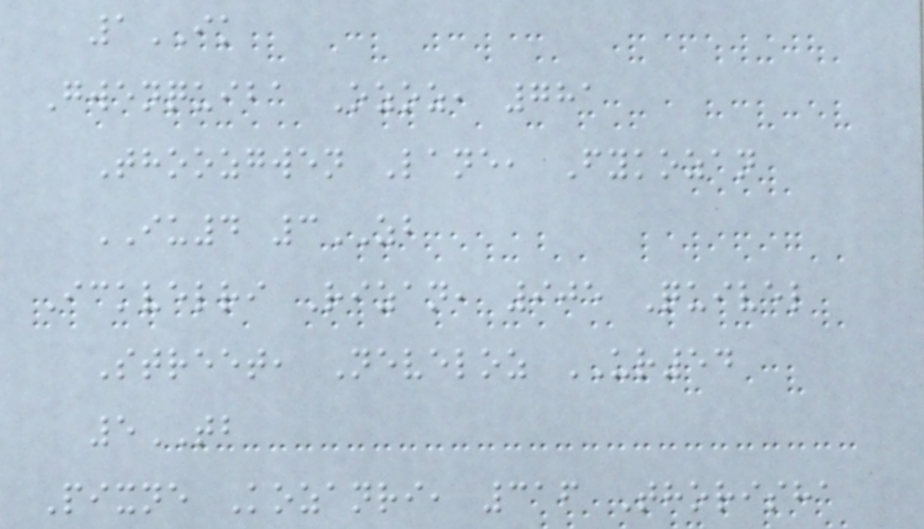1IK
Gwenquiba Ozoz, 781
Thoozgwen Lane, Fykozan
IU4 3ZB
Ickvelri Rizan, 905 Quivel
Street, Neveloz UR54
5TB
Pixne Kozanri, 316 Thorisha
